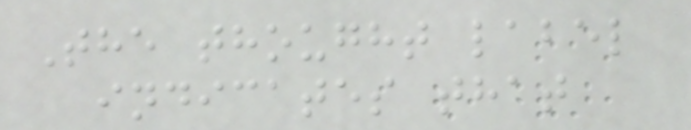The thought label
indicates that
